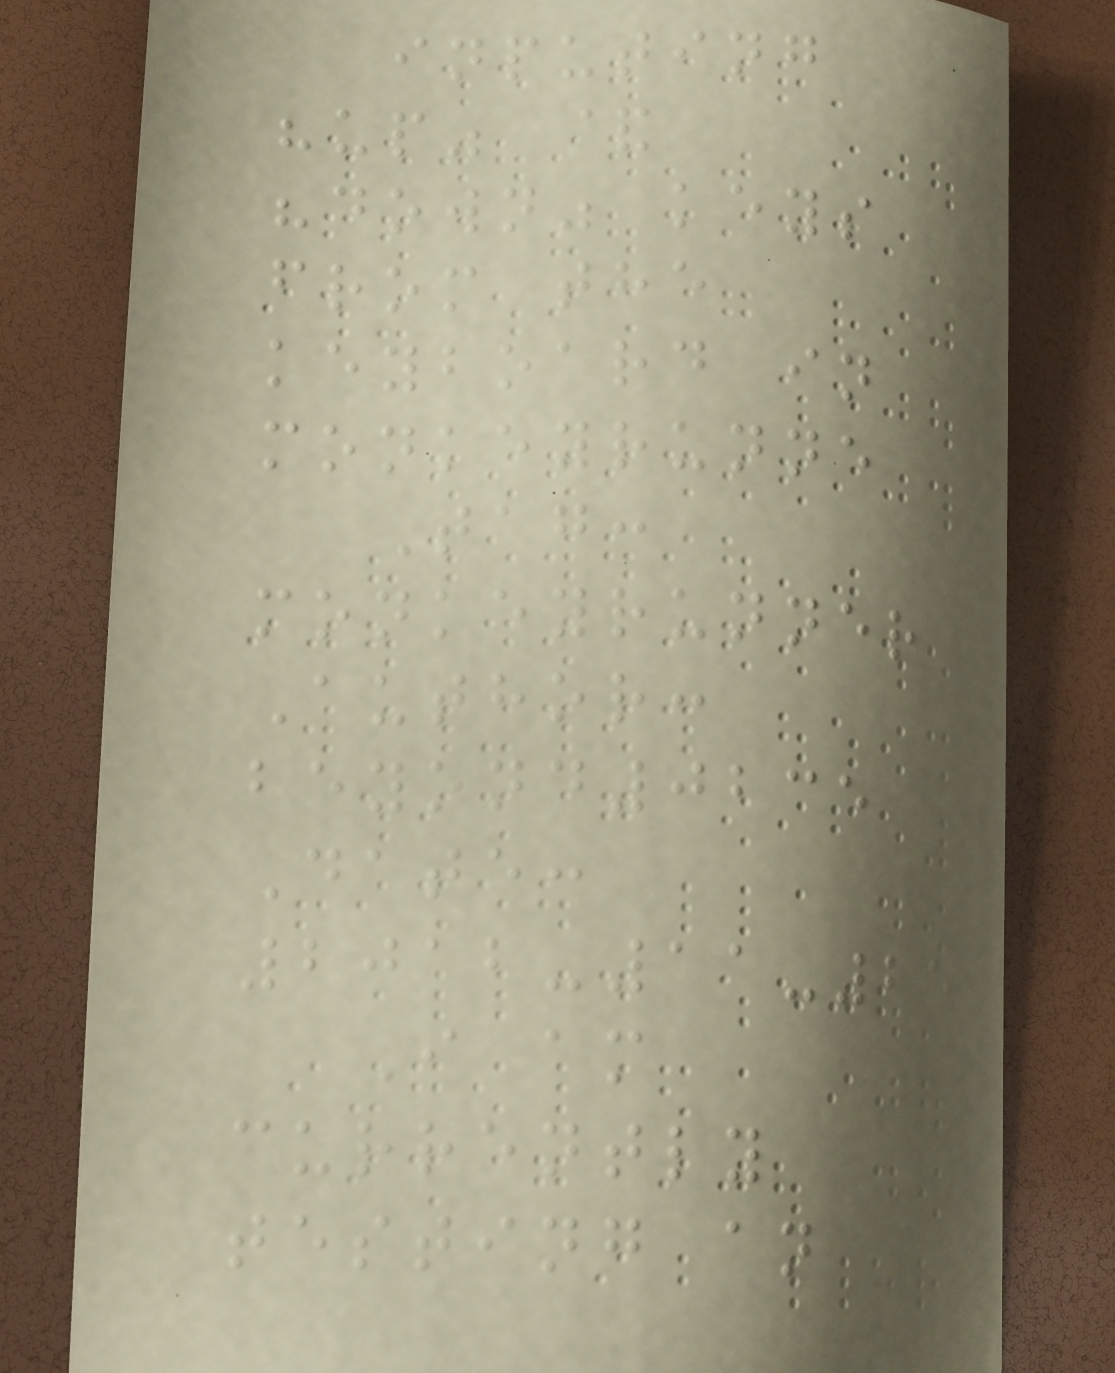inputing
"up" &
"down" keys
from the
keyboard in
monkeyrunne
Tag:
monkeyrunner
Author:
beyond0235
Date:
2012-11-25
I am
currently
testing an
